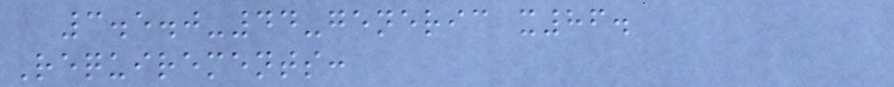3.5.0-44-generic x86.
Requirements:
